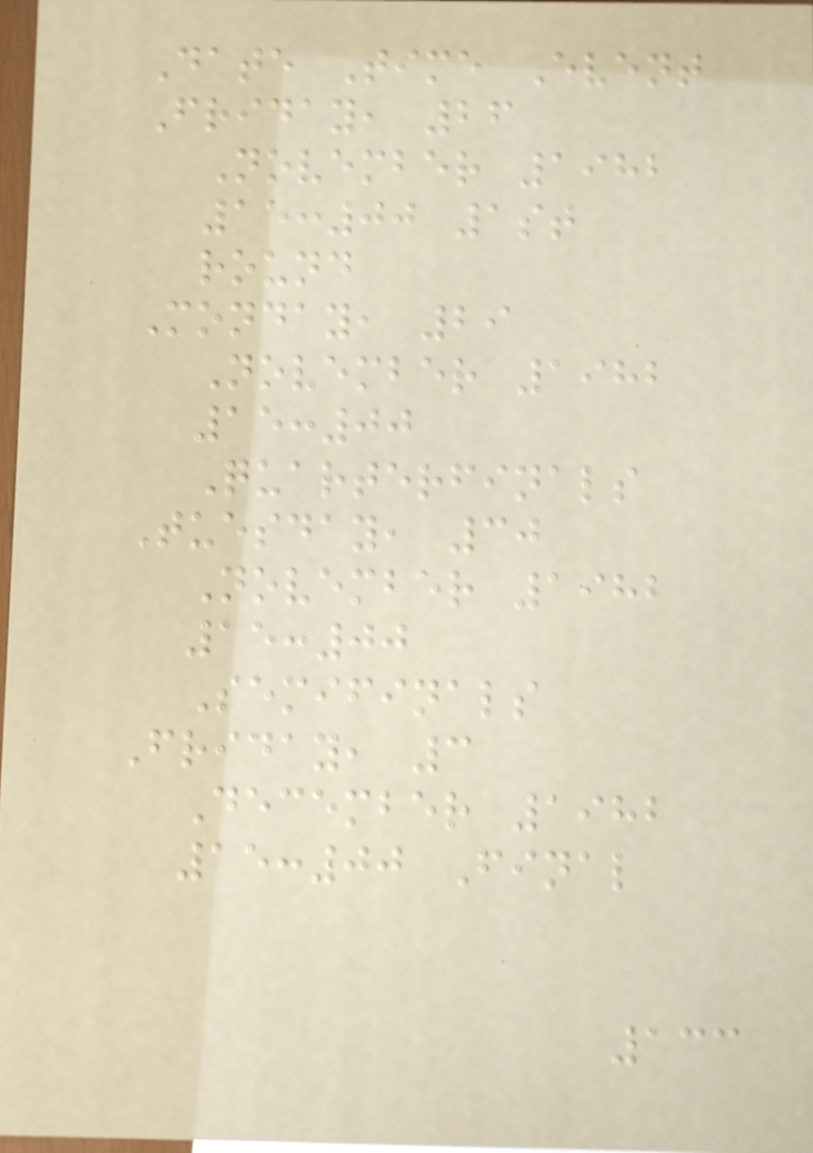Date Time Event
Friday, 26
November 1982
15:00 1st
round
Monday, 29
November 1982
15:00
Quarterfinals
Tuesday, 30
November 1982
15:00
Semifinals
Friday, 3
December 1982
15:00 Final
133
